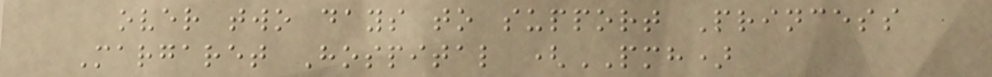over two days to support Princess
Margaret Hospital (PMH)
